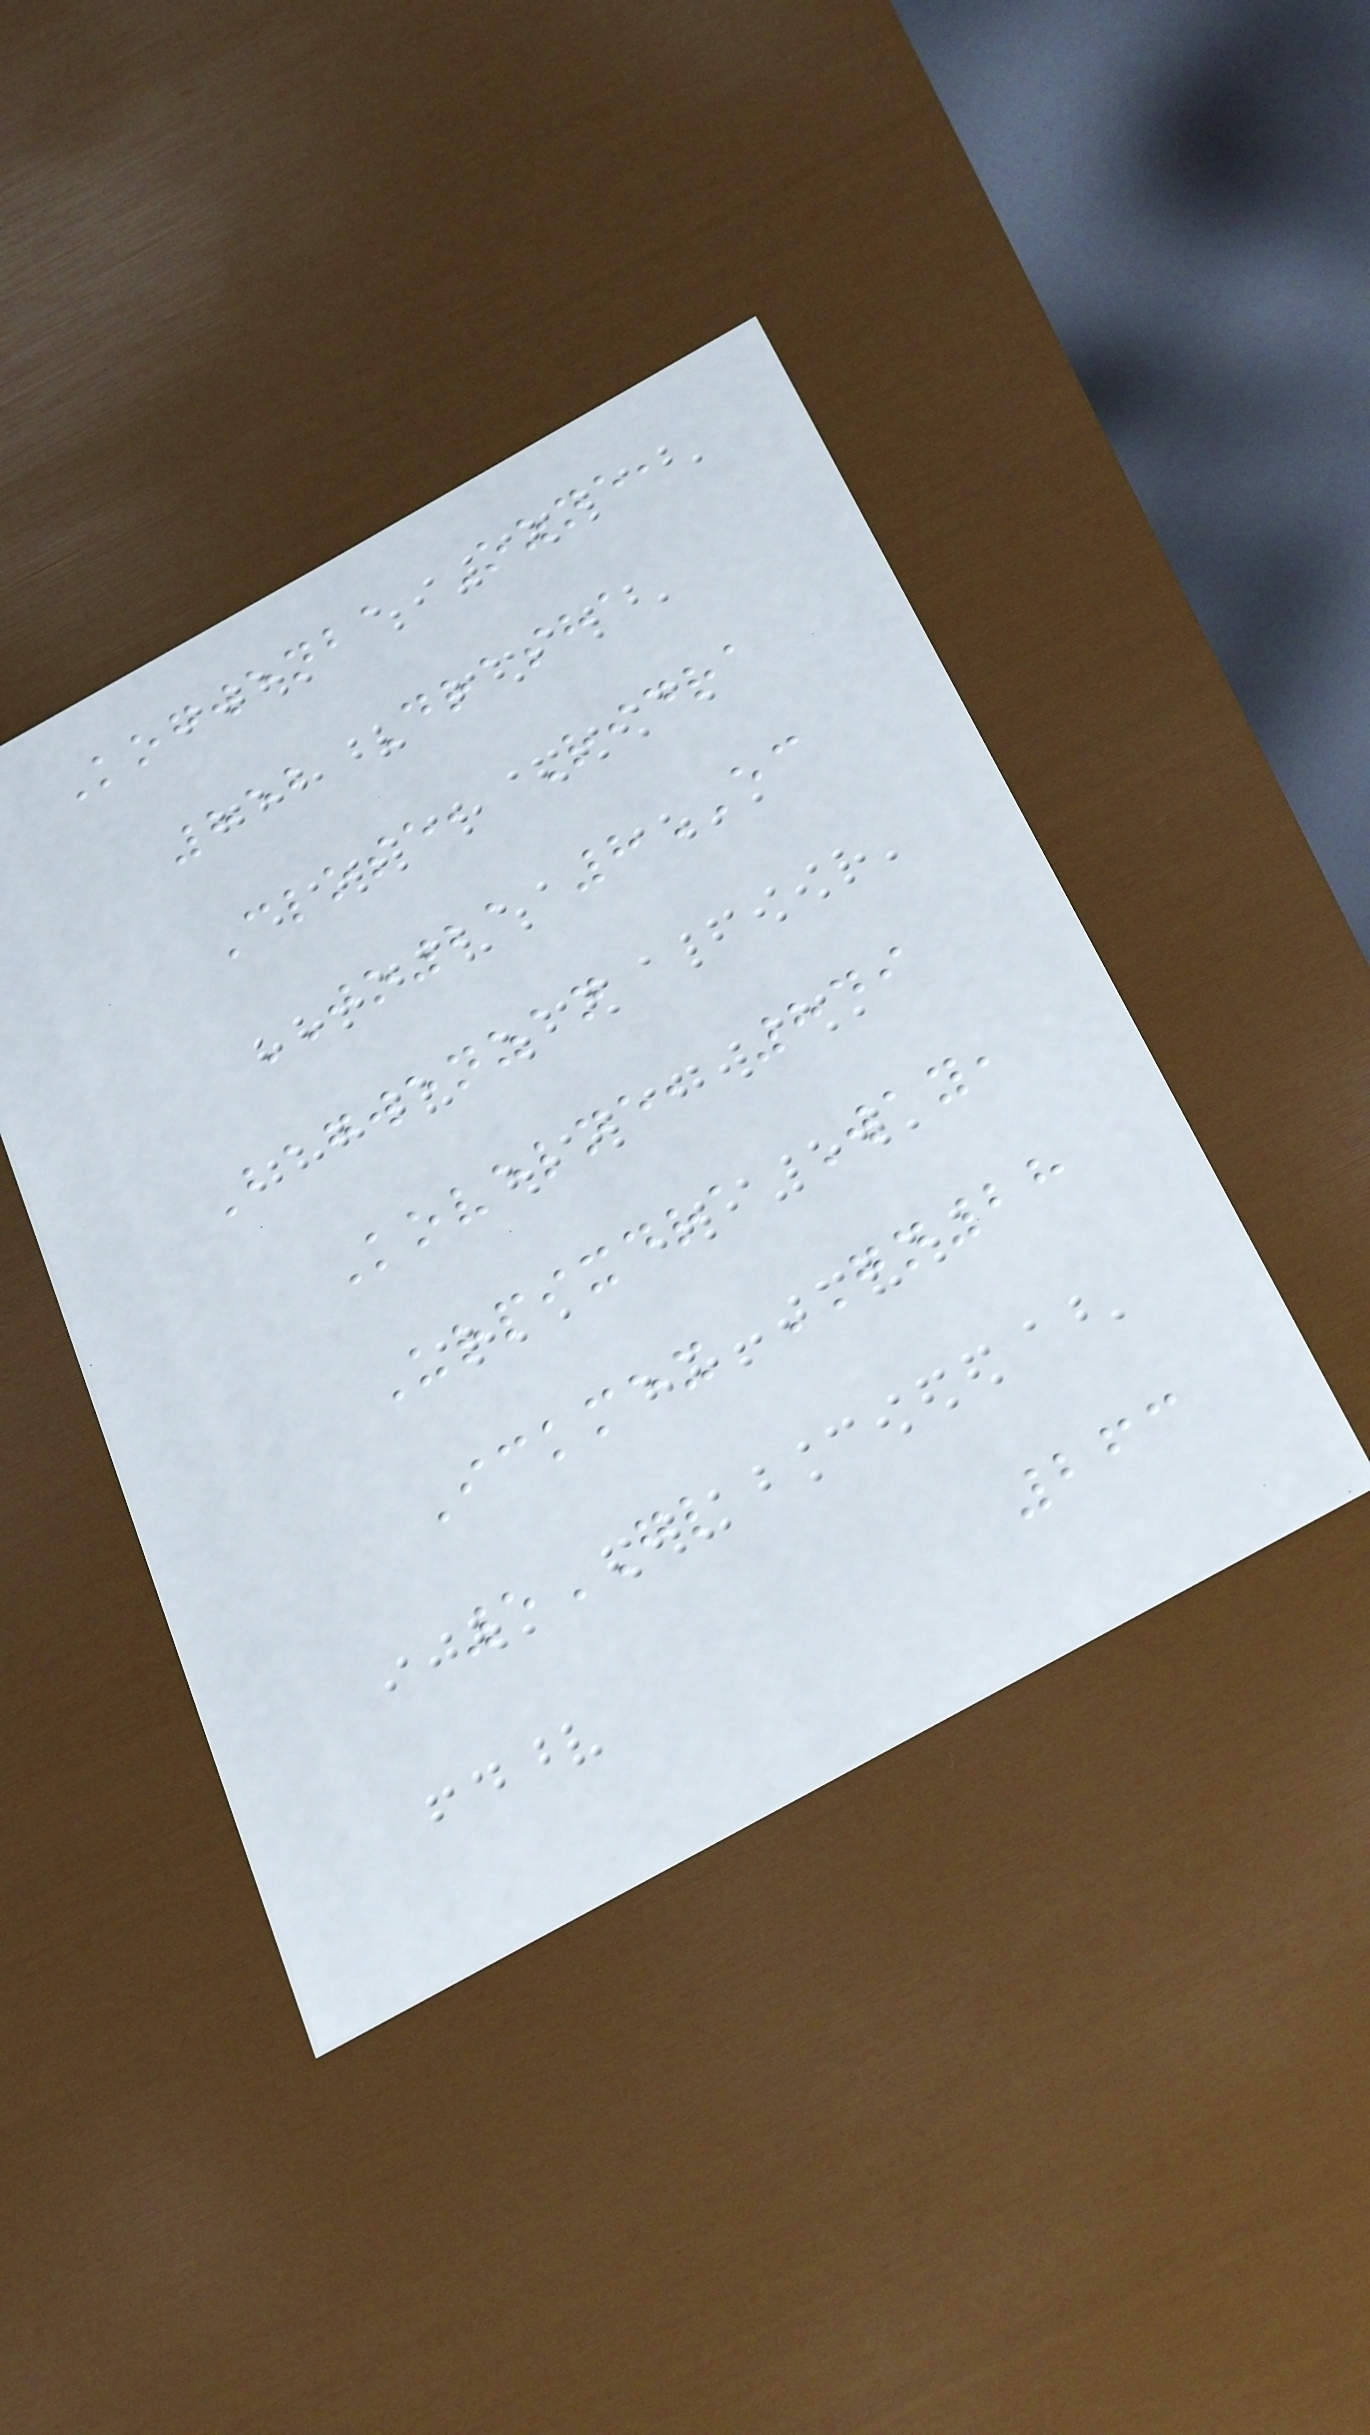Kogwenba Ozne,
852 Drasha
Close, Ridra
JO21 8EC
Bagwenzan
Kovelne, 849
Urpixdra Way,
Ickmex GN28
5GL
263
